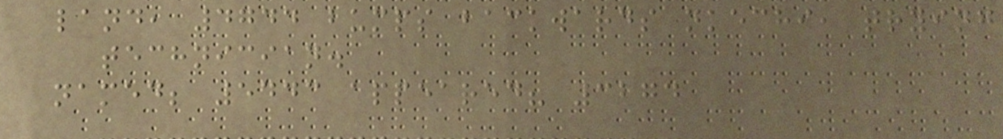land, 4744 bumps backwards nkechi, trying
technician.
named; 5443 appeared? 3274
